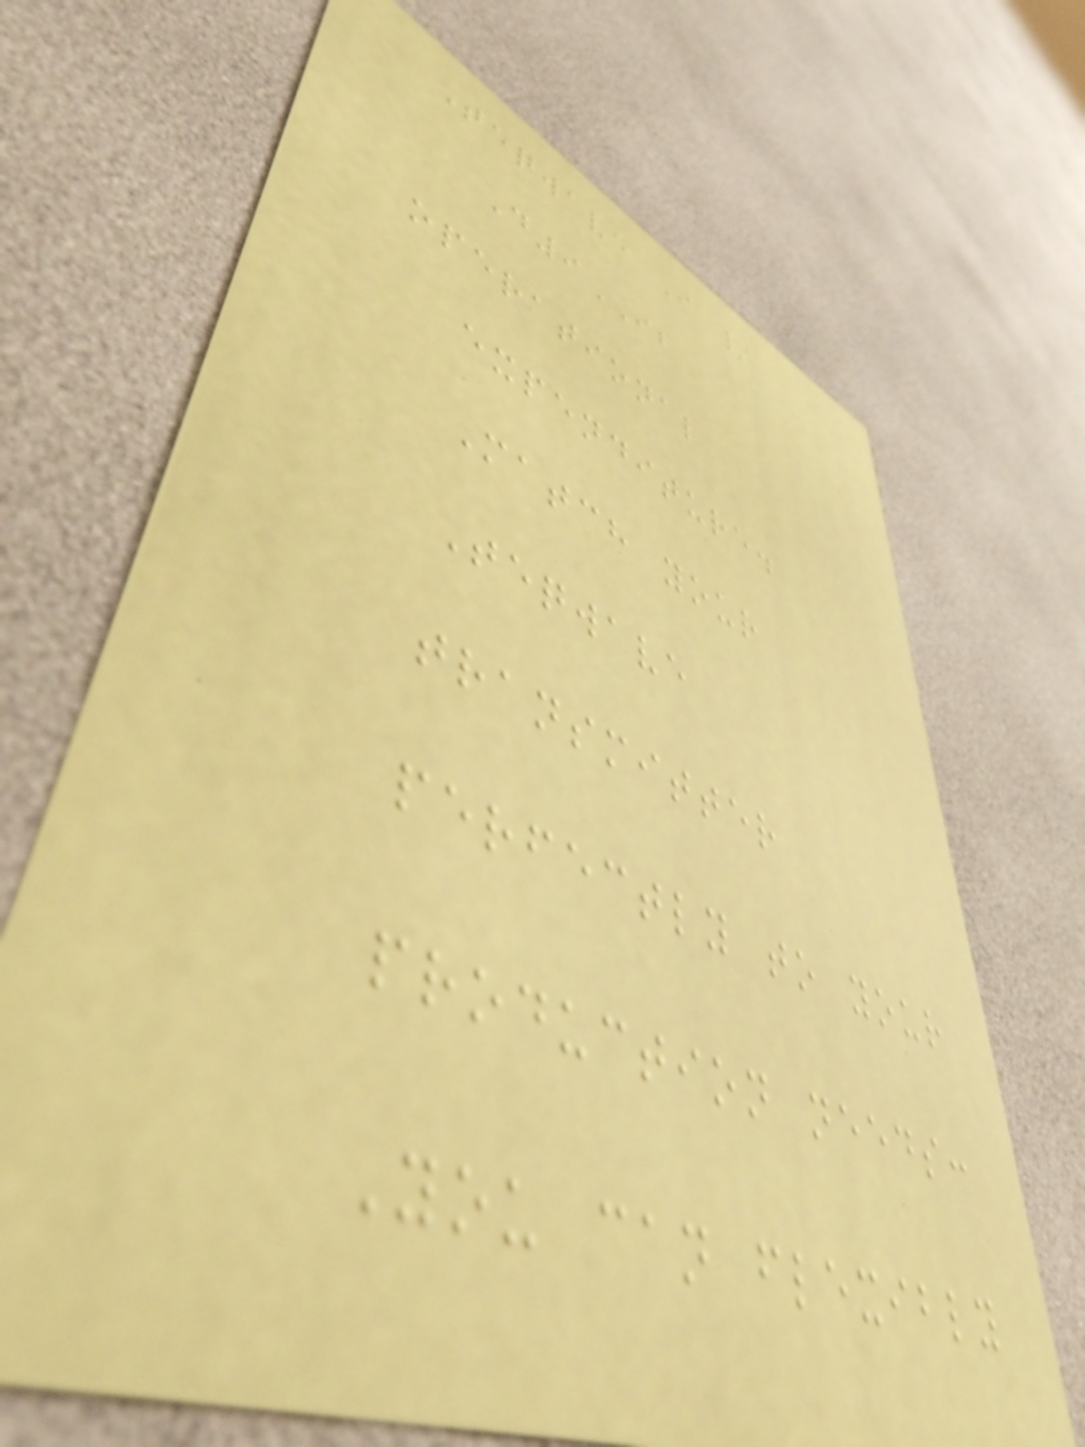Teqwave I /
D9IB
operational
expenditure.
Match your
Teqwave
transmitter
perfectly to your
production needs:
You can flexibly
